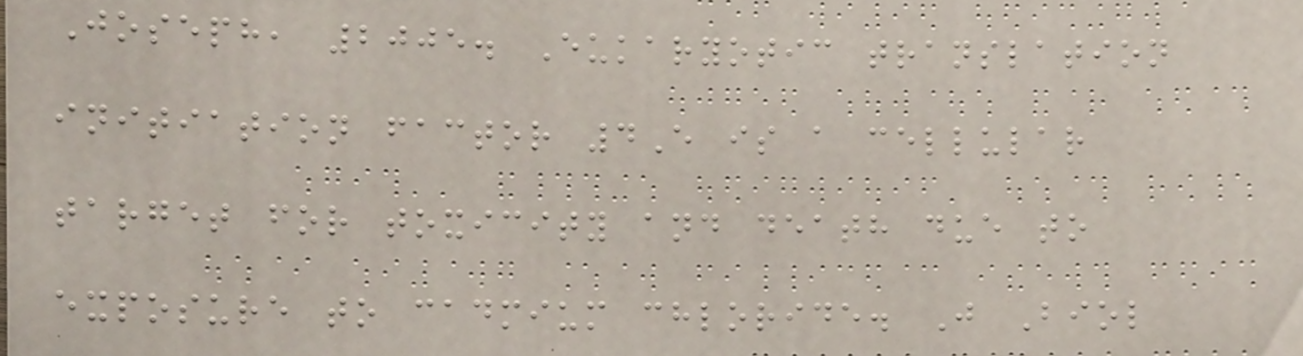Joseph, 2005. Eukaryotic translation
initiation factor 4E is a cellular
target for toxicity and death due to
exposure to cadmium chloride. J Biol
